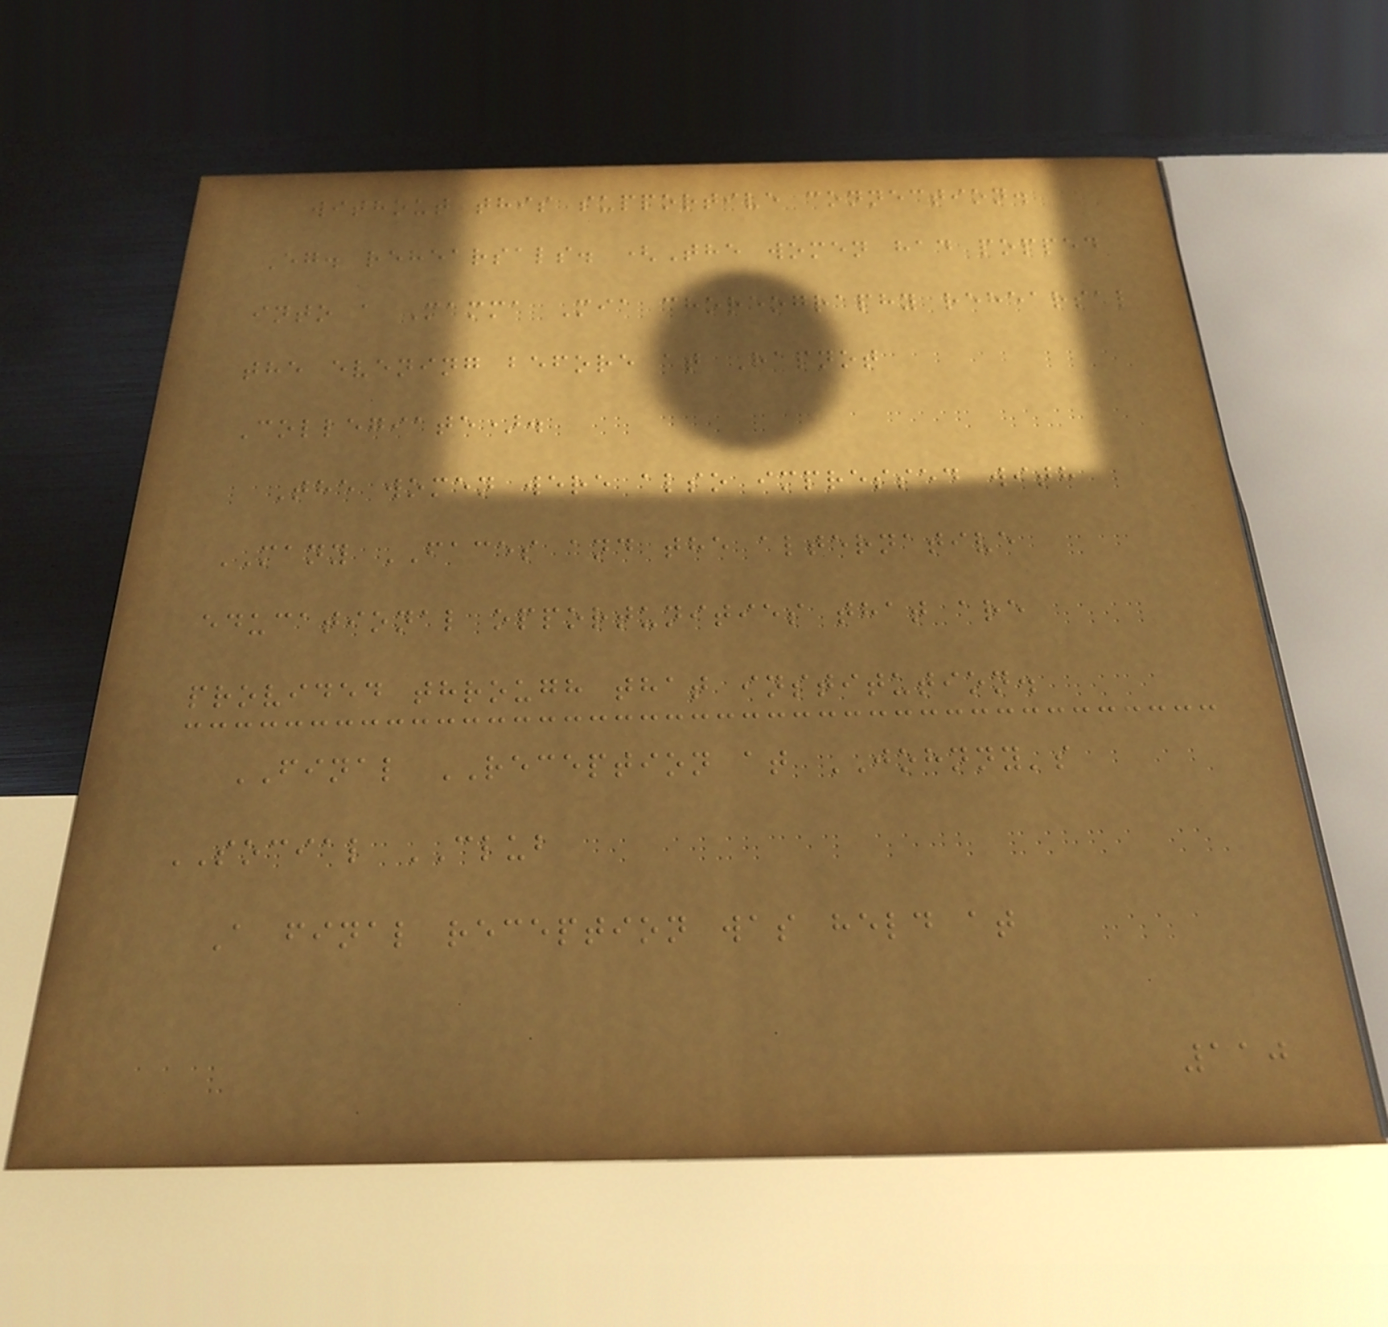without this supportive connection.
Eg. rehearsals. (The women had popped
into a Mamma Mia choreography rehearsal
the evening before at Hapnot
Collegiate).
The women were also impressed with
MANY FACES and the alternative
educational opportunities that are
provided through that institution.
FINAL RECEPTION at JOHNNY's
SOCIAL CLUB
A final reception was held at
110
